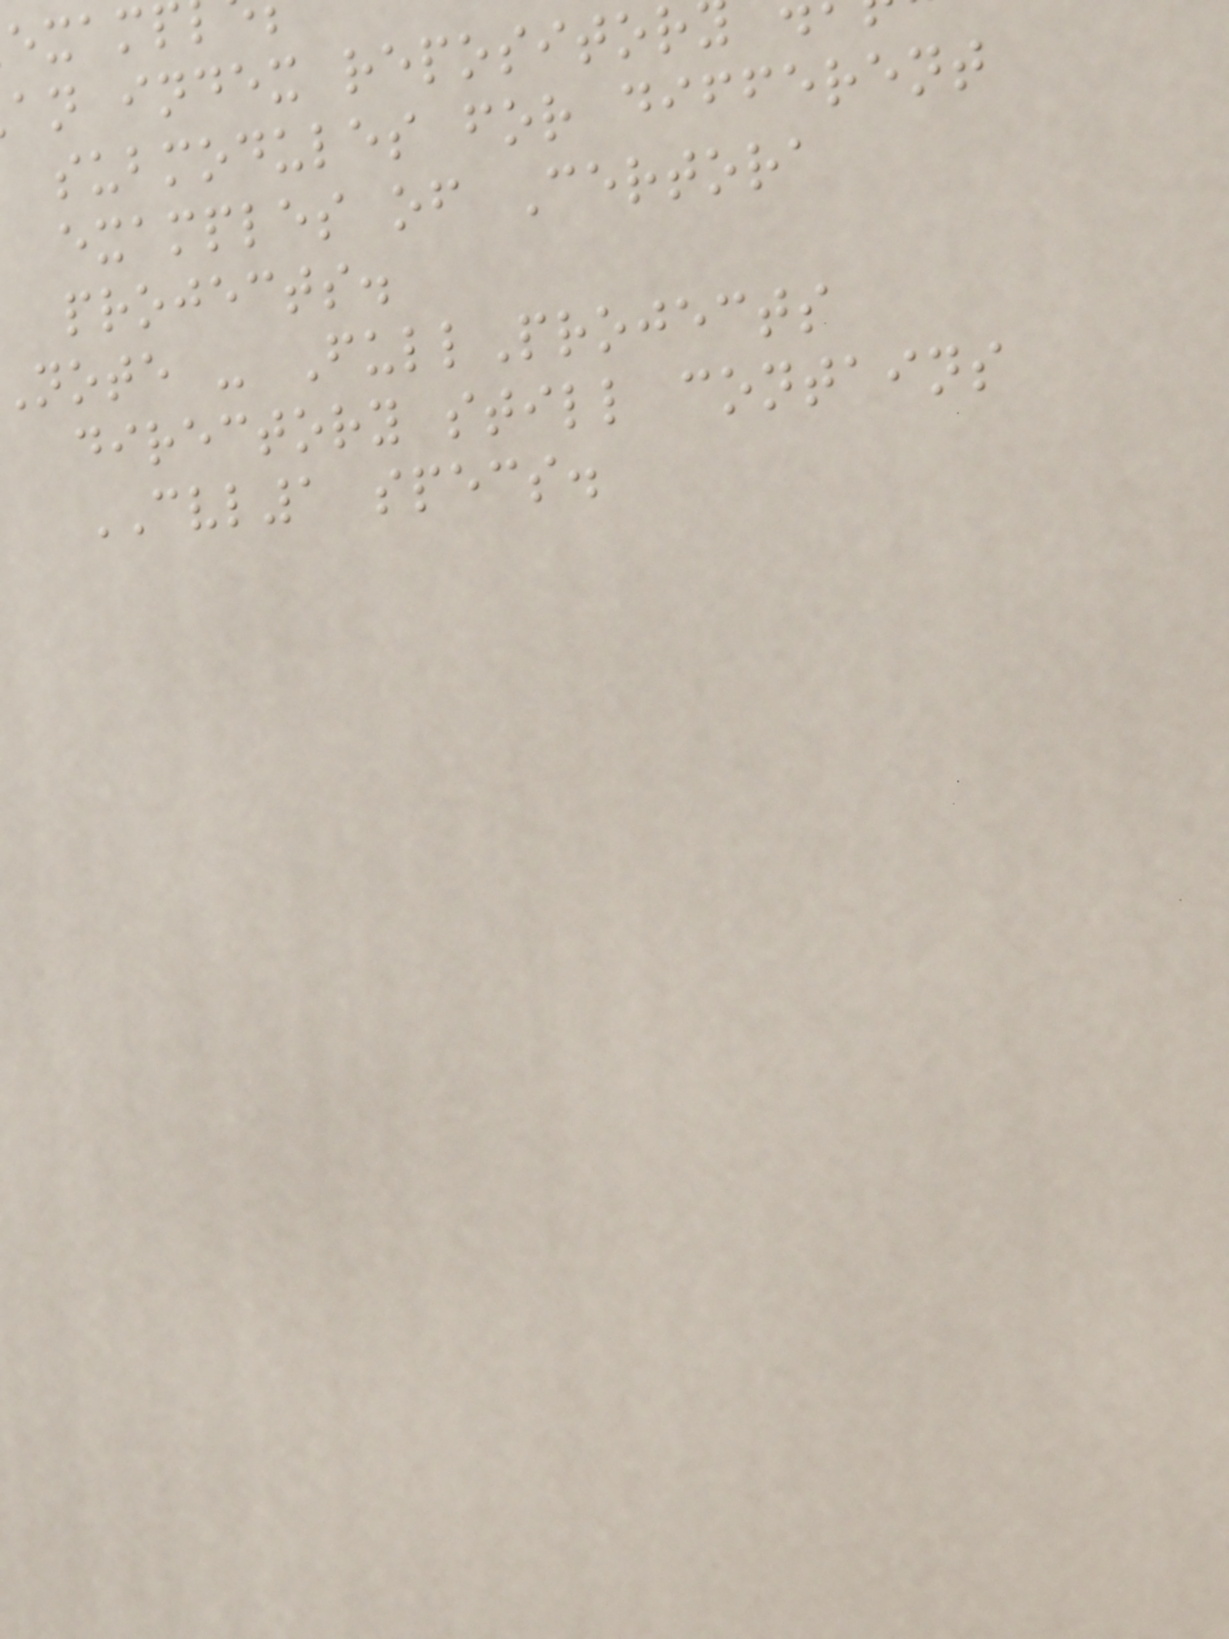an index repositor
submodules for different
examples of Certora
projects.
note - FullProjects
directory still contains
CVL1 specs.
